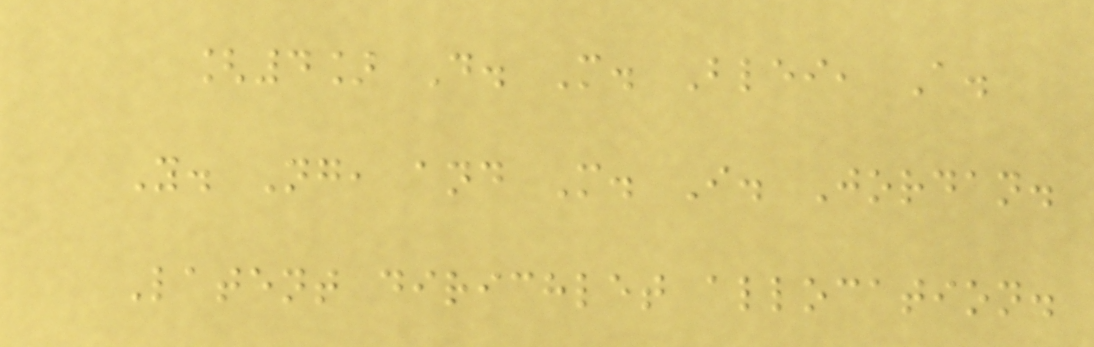[4] D. M. Blei, A.
Y. Ng, and M. I. Jordan.
Latent dirichlet allocation.
